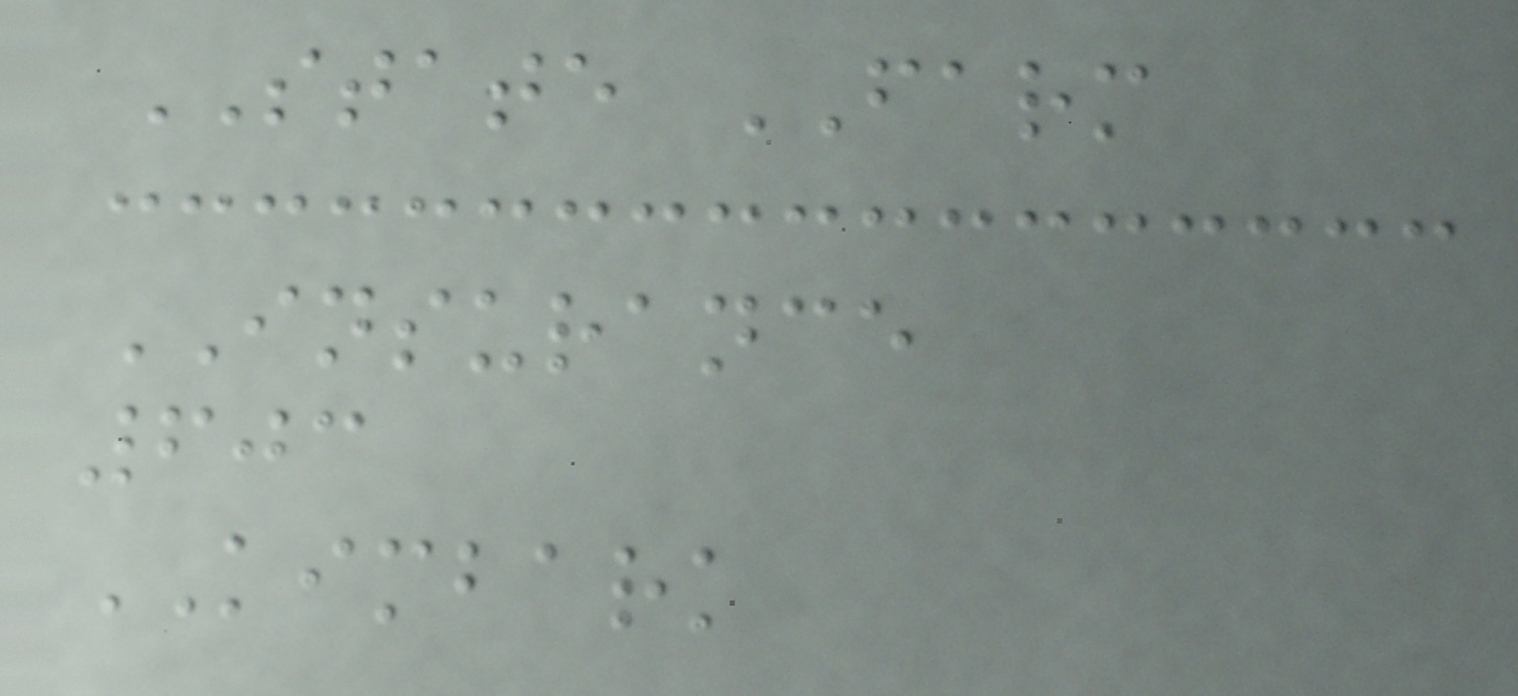STATE FARM
INSURANCE
603
KIMBARK
